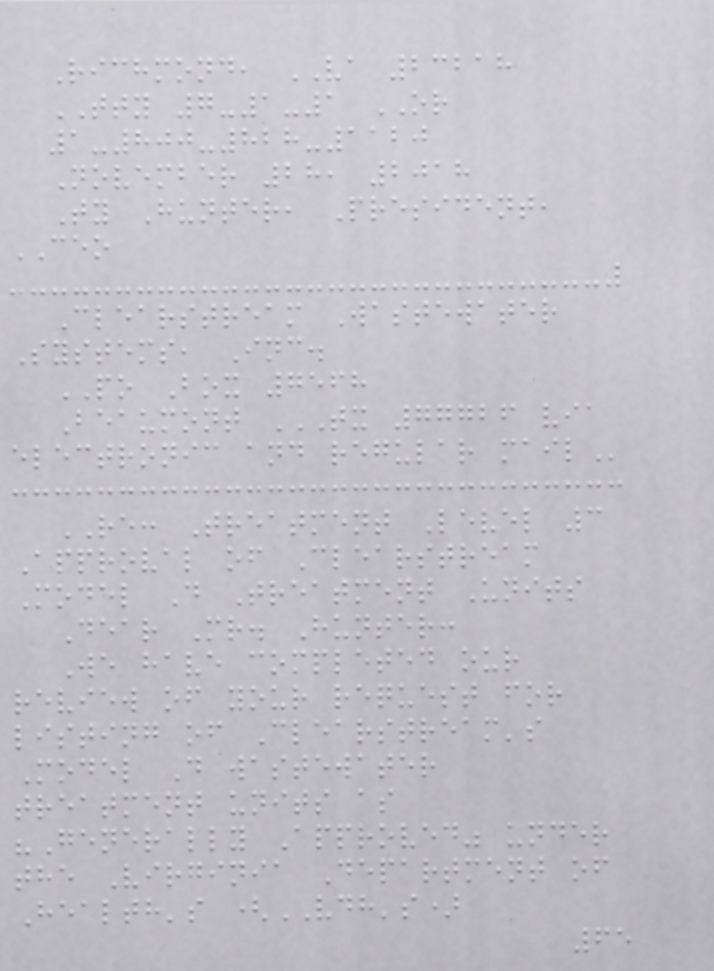Richmond, VA 23218
TTY 7-1-1 OR
1-800-828-1120
November 28, 2018
Ty Hunter, President,
CEO
Clearstream Wastewater
Systems, Inc.
PO Box 7568
Beaumont TX 77726 VIA
ELECTRONIC AND REGULAR MAIL
RE: Treatment Level 3
Approval of Clearstream
Model D Treatment Units
Dear Mr. Hunter:
We have completed our
review of your request for
listing of Clearstream's
Model D wastewater
treatment units as
"Generally Approved" under
the Virginia Department of
Health's (VDH's)
65
